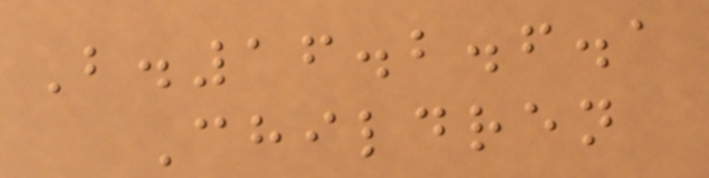B.16.2.6.1
Children
